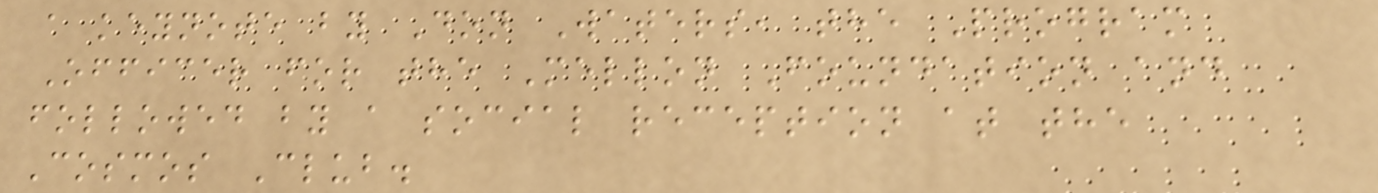a keynote by Don Waters, the Program
Officer for the Mellon Foundation and
followed by a social reception at the
Cosmos Club.
